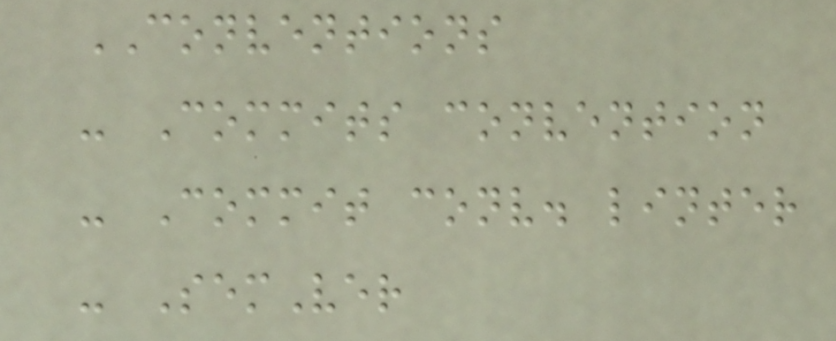CONVENTIONS
- Commits convention
- Commit conv. linter
- SemVer
